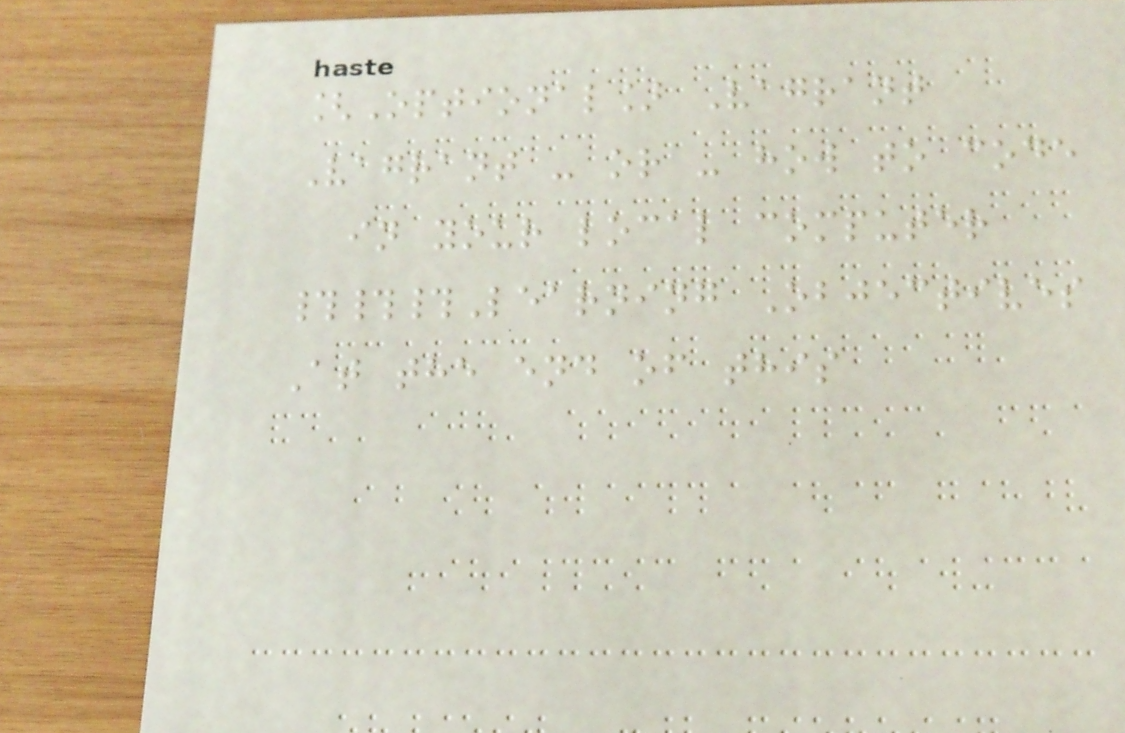[Optional] Vagrant
Vagrant - or - how to code
in your local computer
###Learning Objectives
At the end of this
